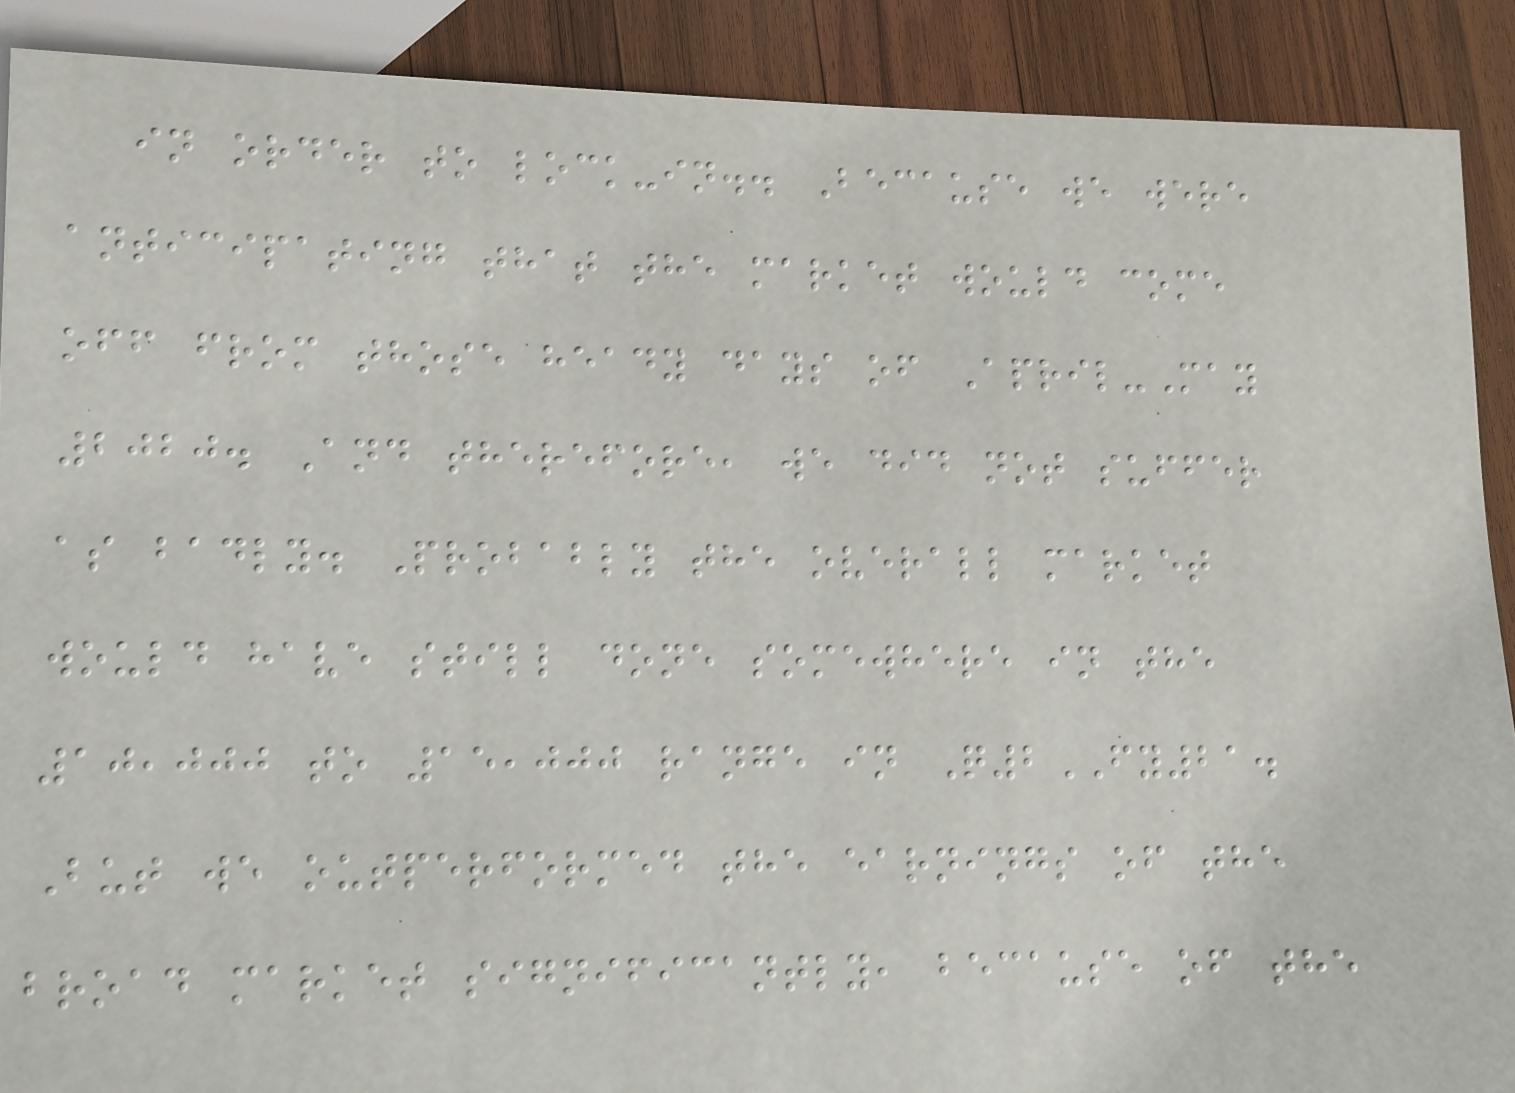in order to lock-in.. Because we were
anticipating that the market would come
off from those heady days of April-May
2020. And therefore, we did not suffer
as badly. Probably the overall market
would have still done somewhere in the
10,000 to 15,000 range in Q2FY21.
But we outperformed the earnings of the
broad market significantly, because of the
